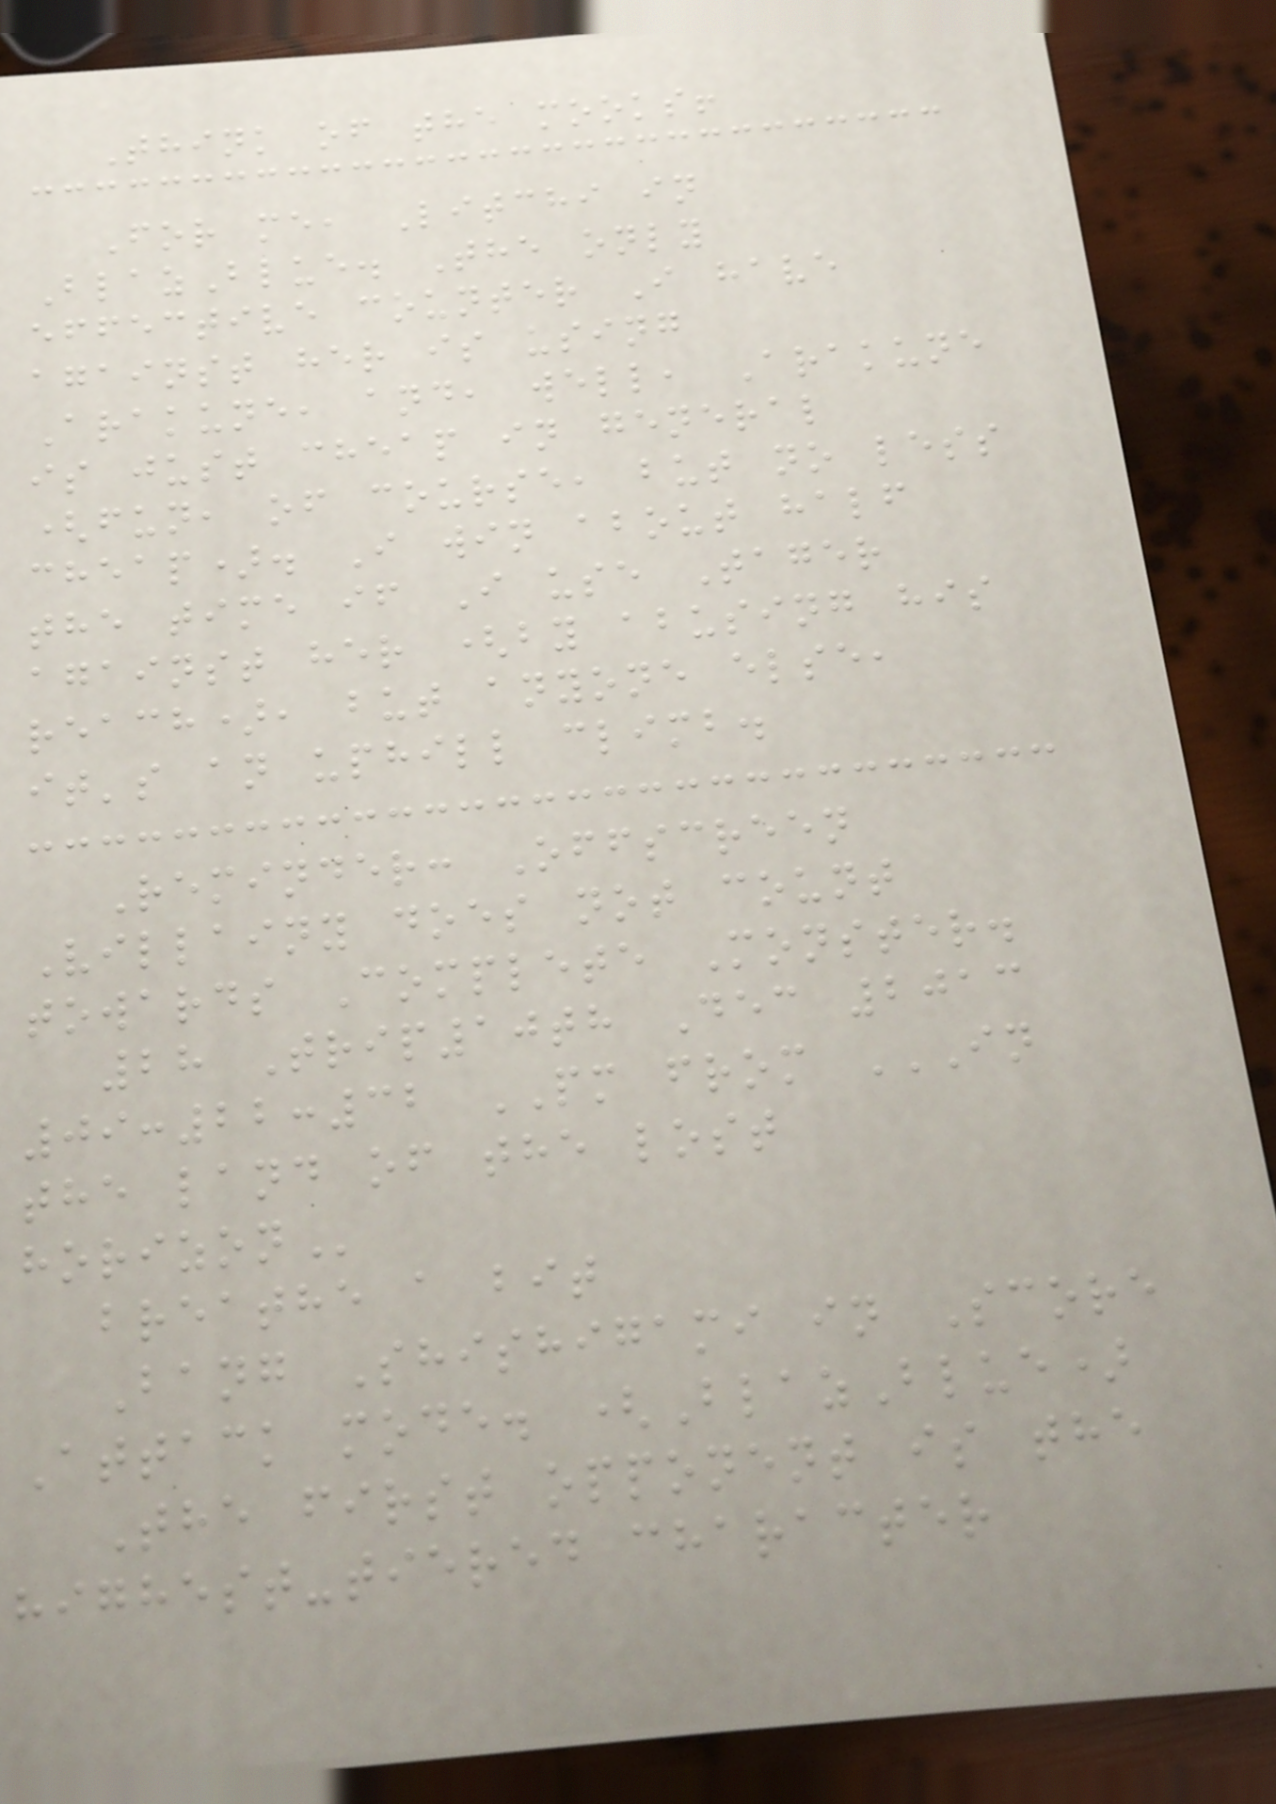Think of the mooks!
For me, Litchi in
BlazBlue. The only
effective counter I have
against her is using
Arakune, and, well, Arakune
is just cheap in general
(fun, of course, but no less
cheap). I win about half
the time if I use Tager
against her (by abusing his
reach), but anyone else,
it's an uphill climb.
Reminder: Offscreen
Villainy does not count
towards Complete Monster.
28 Trip10th Dec 2013
09:22:32 PM from IN
THE LAND OF THE LOST
HORIZON
breathe a bit
Bang Shishigami in Score
Attack mode. (BlazBlue)
The first opponent is the
highest-tiered character
